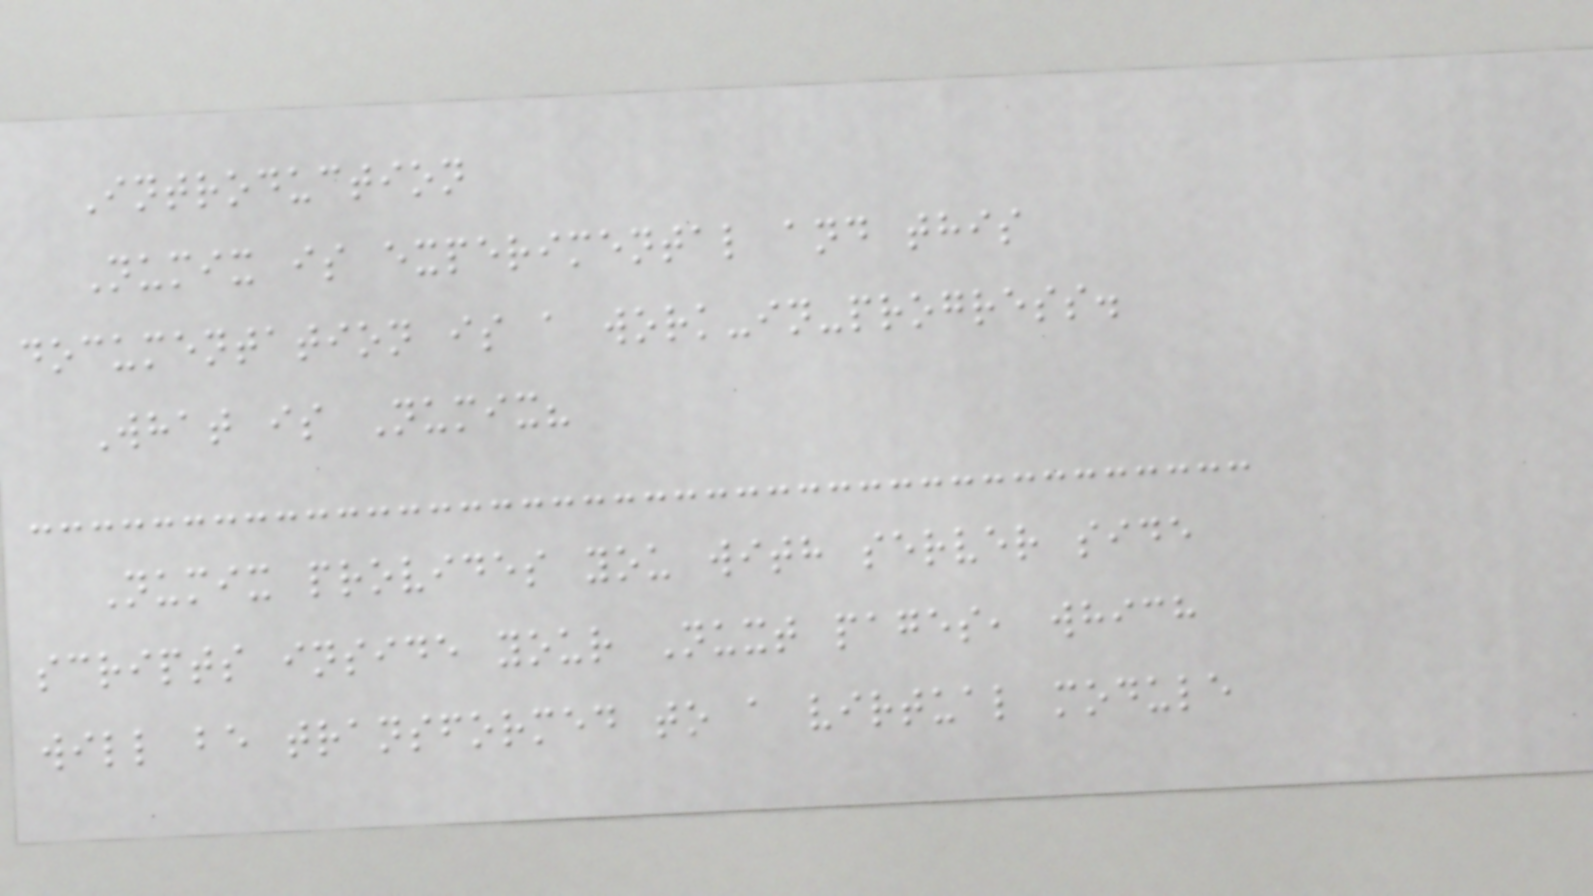Introduction
Numix is experimental and this
documentation is a work-in-progress.
What is Numix?
Numix provides you with server side
scripts inside your Nuxt pages, which
will be transformed to a virtual module
